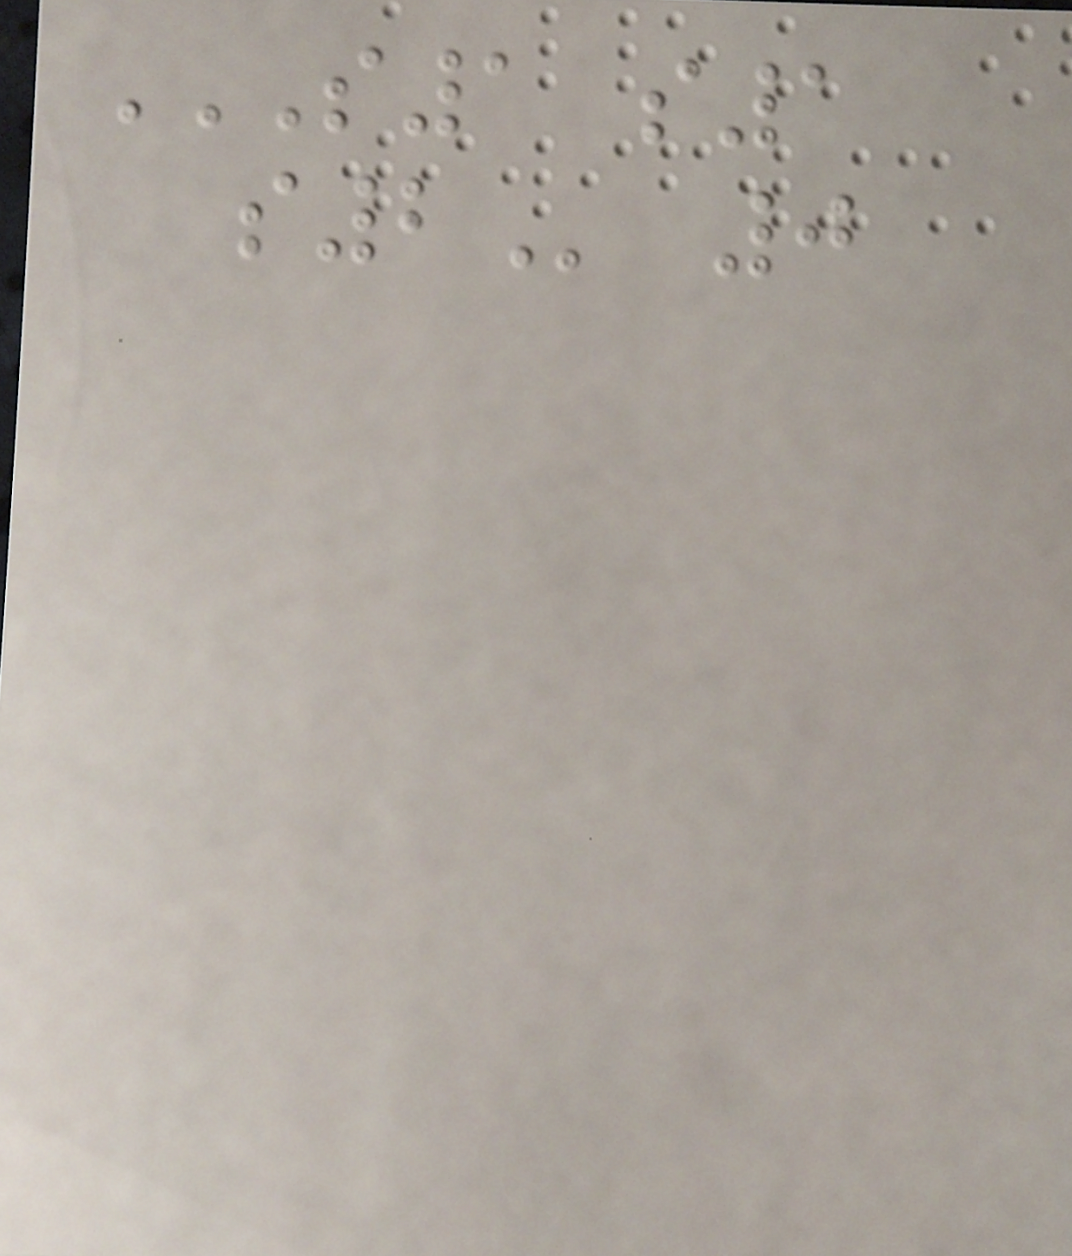S1 S1
S2 0
